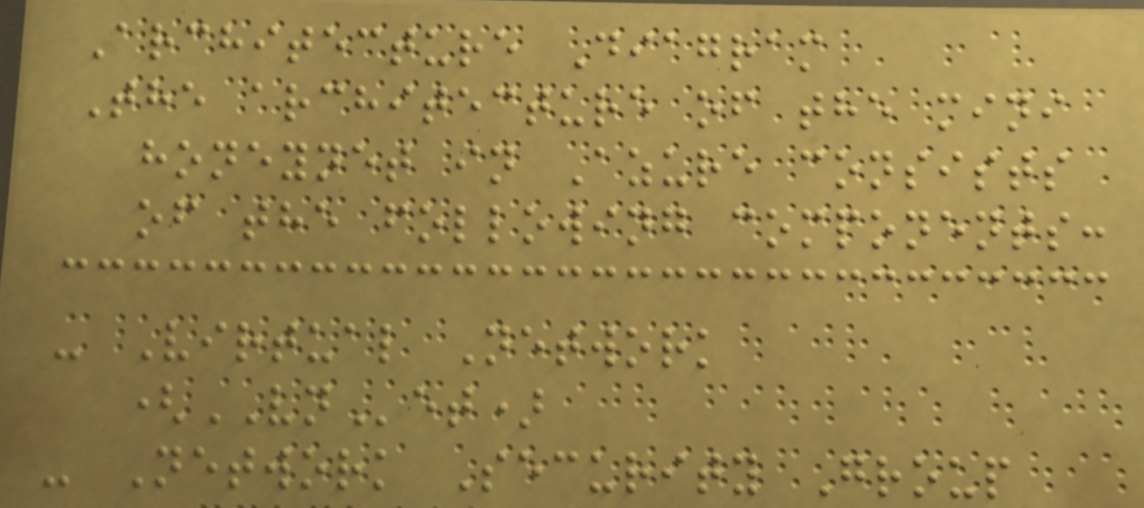Architecture Diagram
The architecture of the mini
honeynet in Azure consists
of the following components:
- Virtual Network
(VNet)
- Network Security Group
